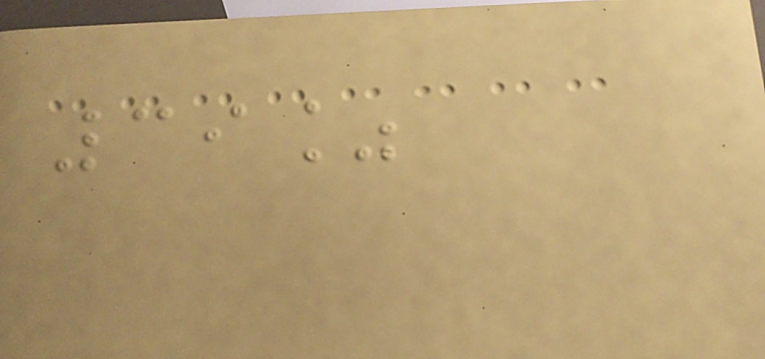39%
